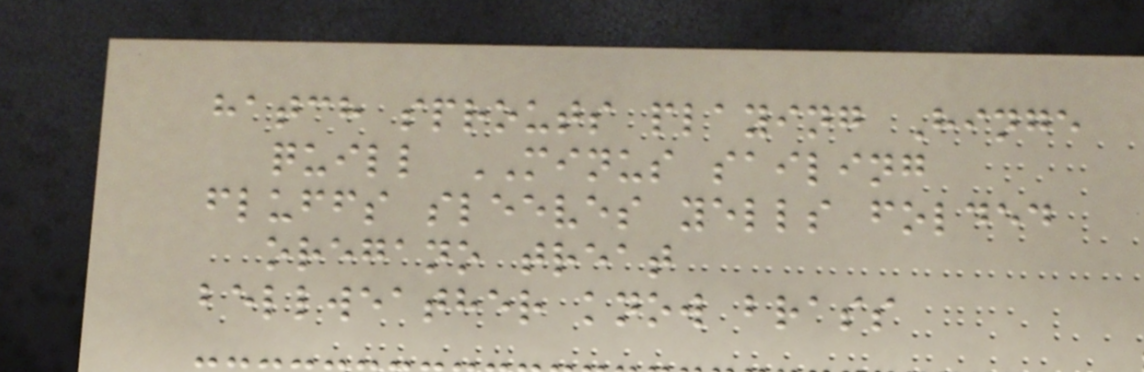hatch sprouts playing Hinge
quill MINUS sailing
fluffs sleeves yells folded
oregano treat
bellweather know brass
